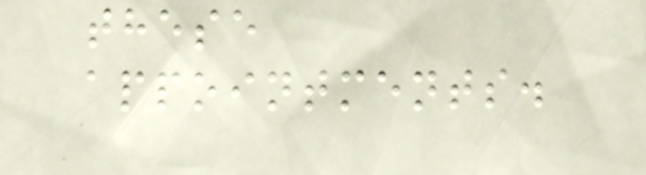these
appointments.
